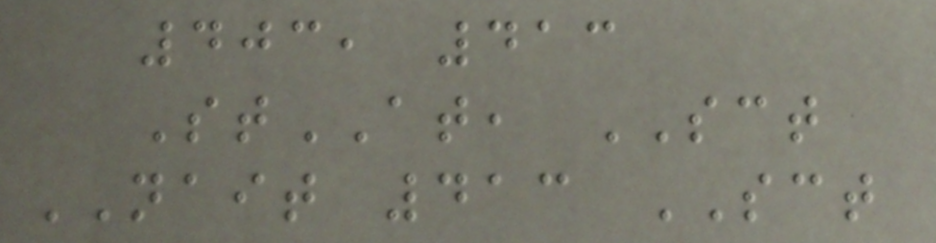403, 413
StAT, SCT
NAIT 413 SCT
